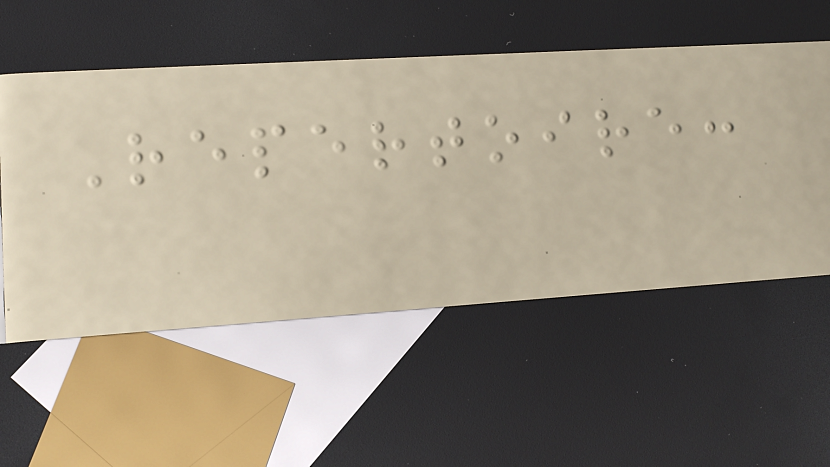Repertoire:
